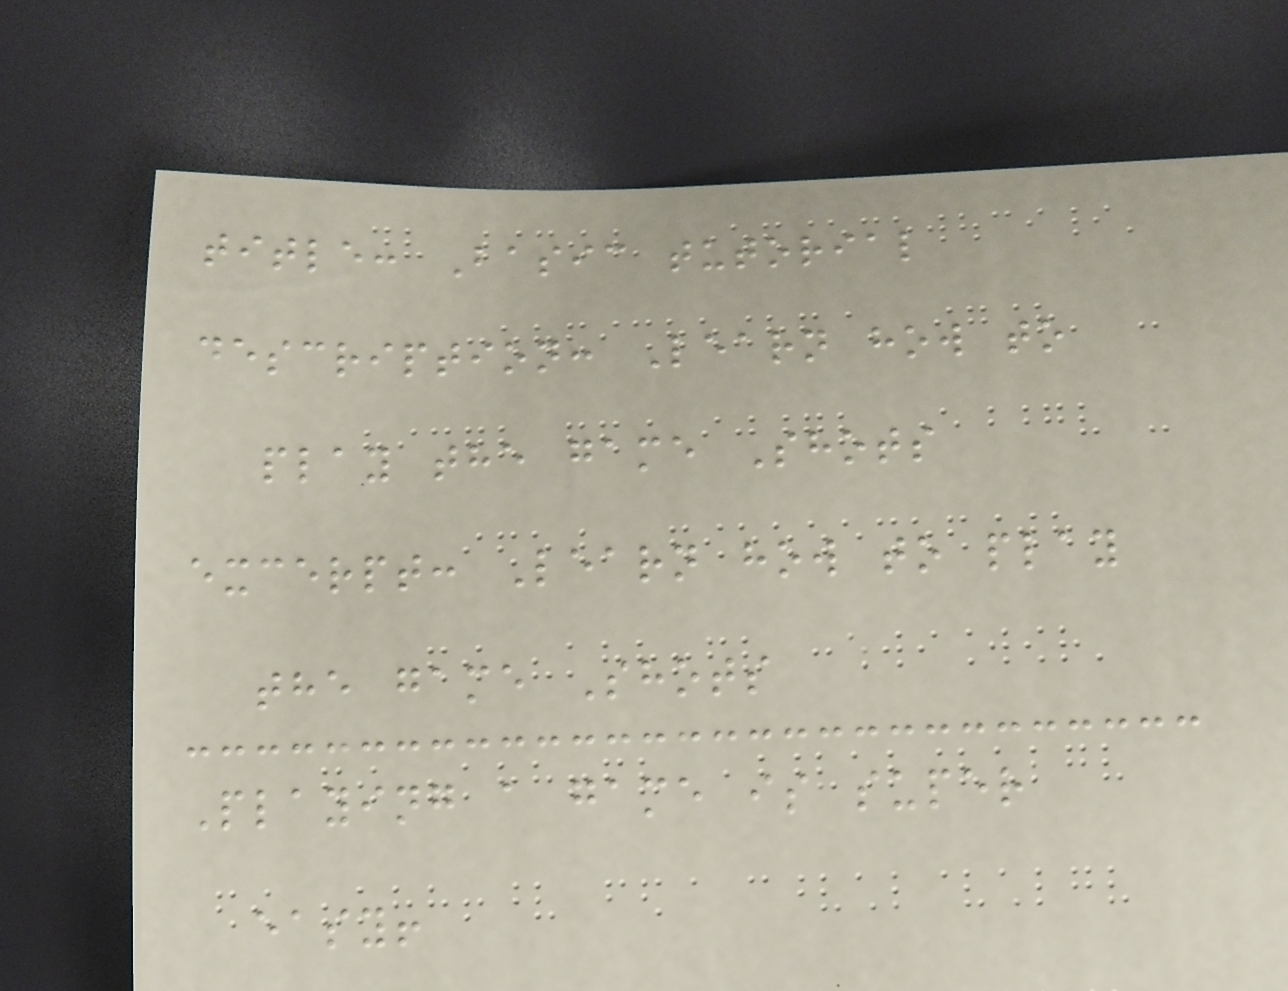title: Basic tutorial
description: Learn how to
play the game Shots
excerpt: Learn how to play
the game Shots
Playing a game is super
easy!
